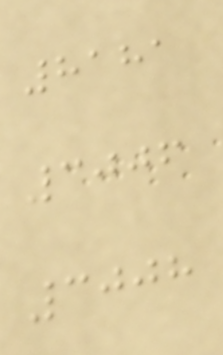8181
3006
3008
